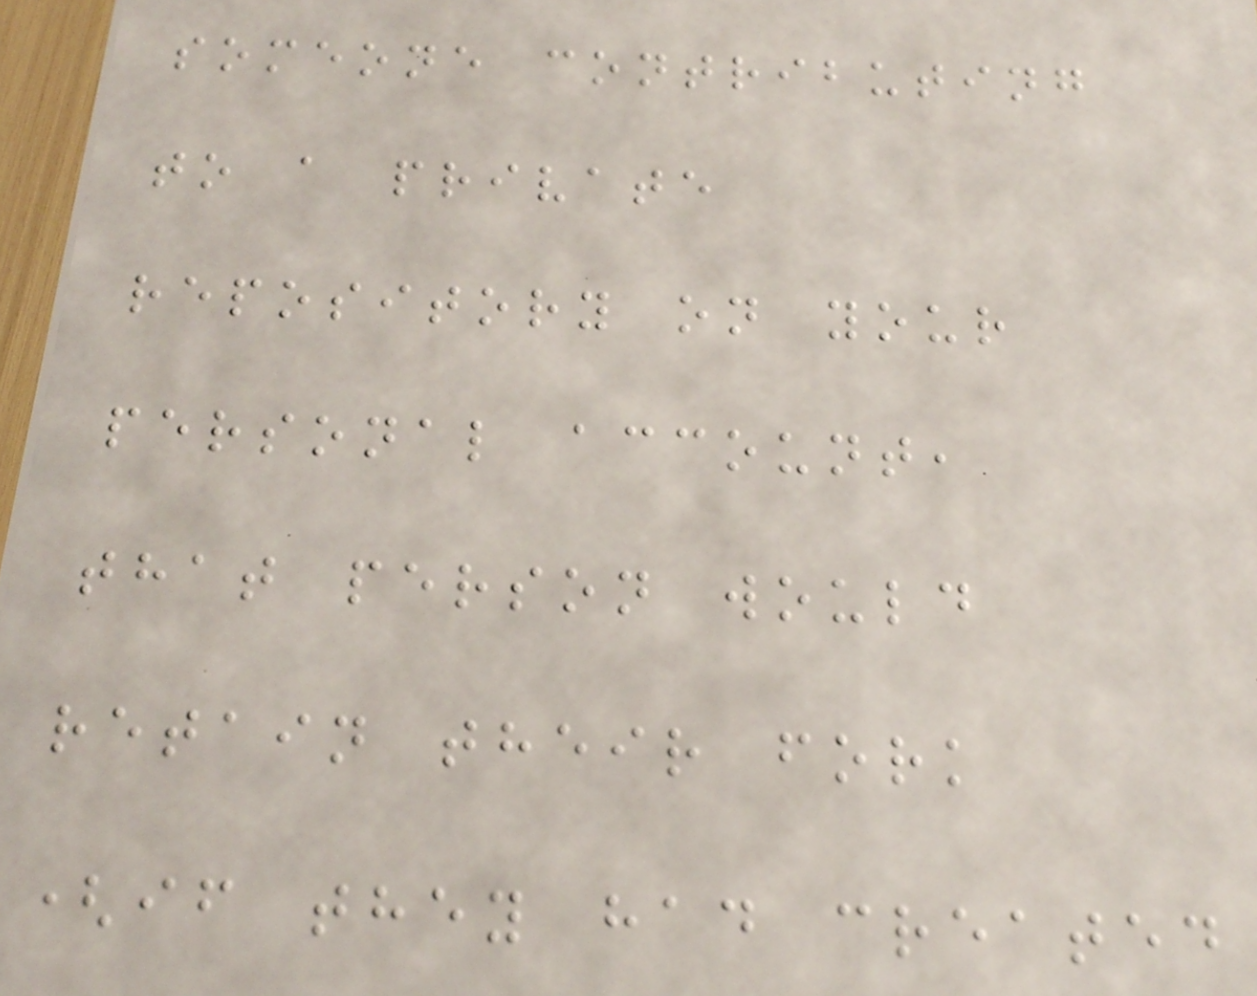someone contributing
to a private
repository on your
personal account,
that person would
retain their fork
(if they had created
